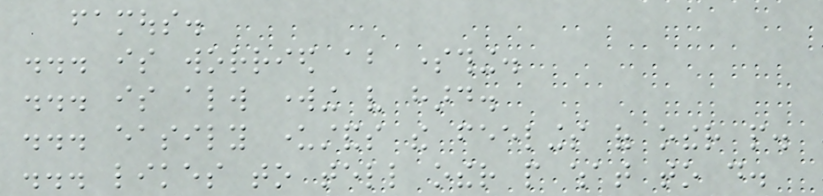famous.
... is worried about something.
... is always working very hard.
... easily understands the feelings of other people.
... likes to tell other people what to do.
